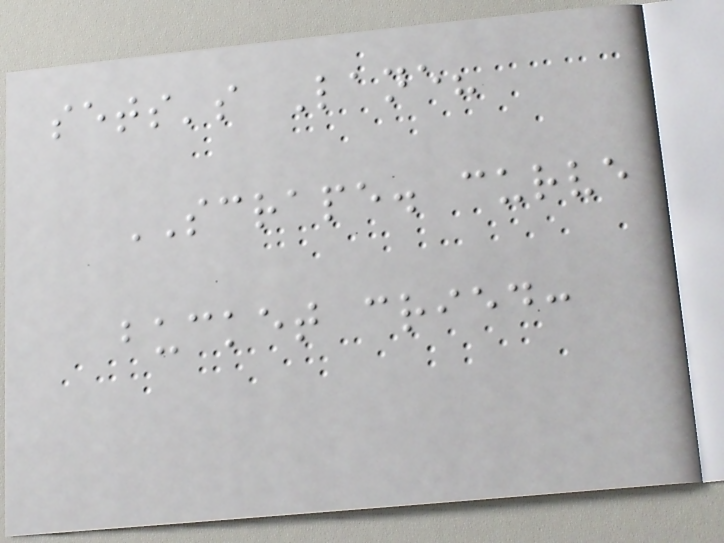sets's Lane?
SCRAPE. curve
bucket cried:
